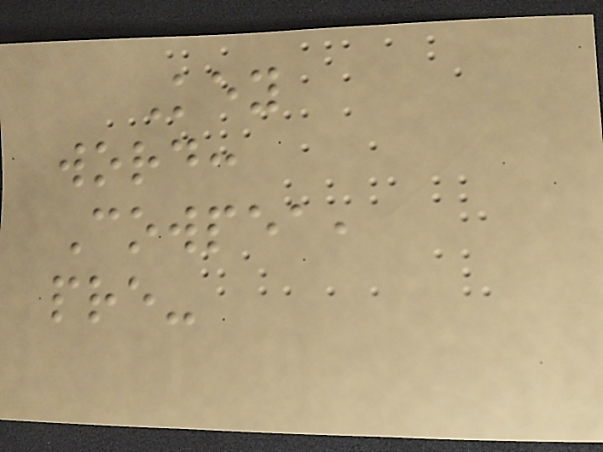Key
word:
Cowpea,
pre-
